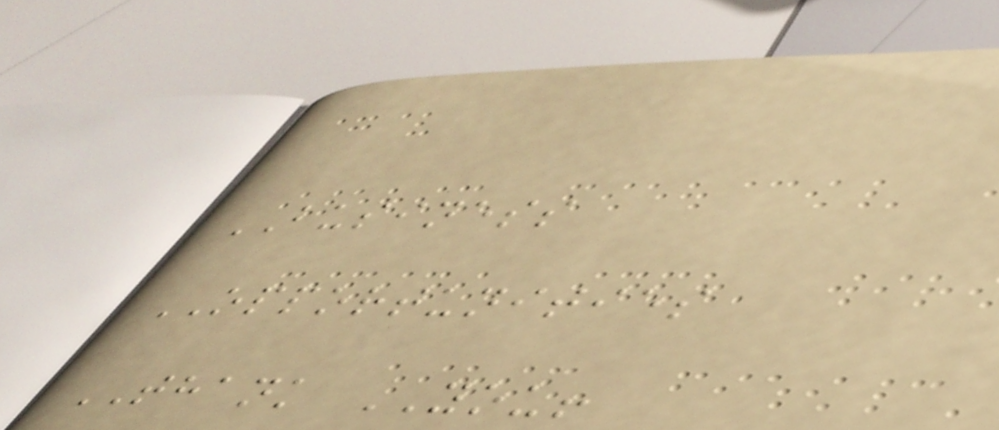BUSINESS
OPPORTUNITIES
THANK YOU!
